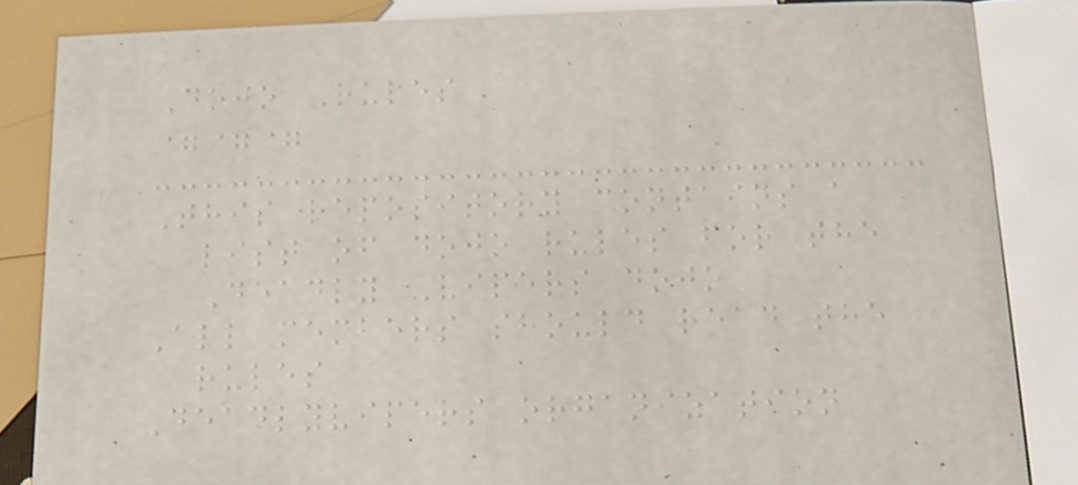Dojo Rules
===
This repository contains a
list of dojo rules for the
Deadly Vipers dojo
All members should read the
rules
Deadlyvipers organization
